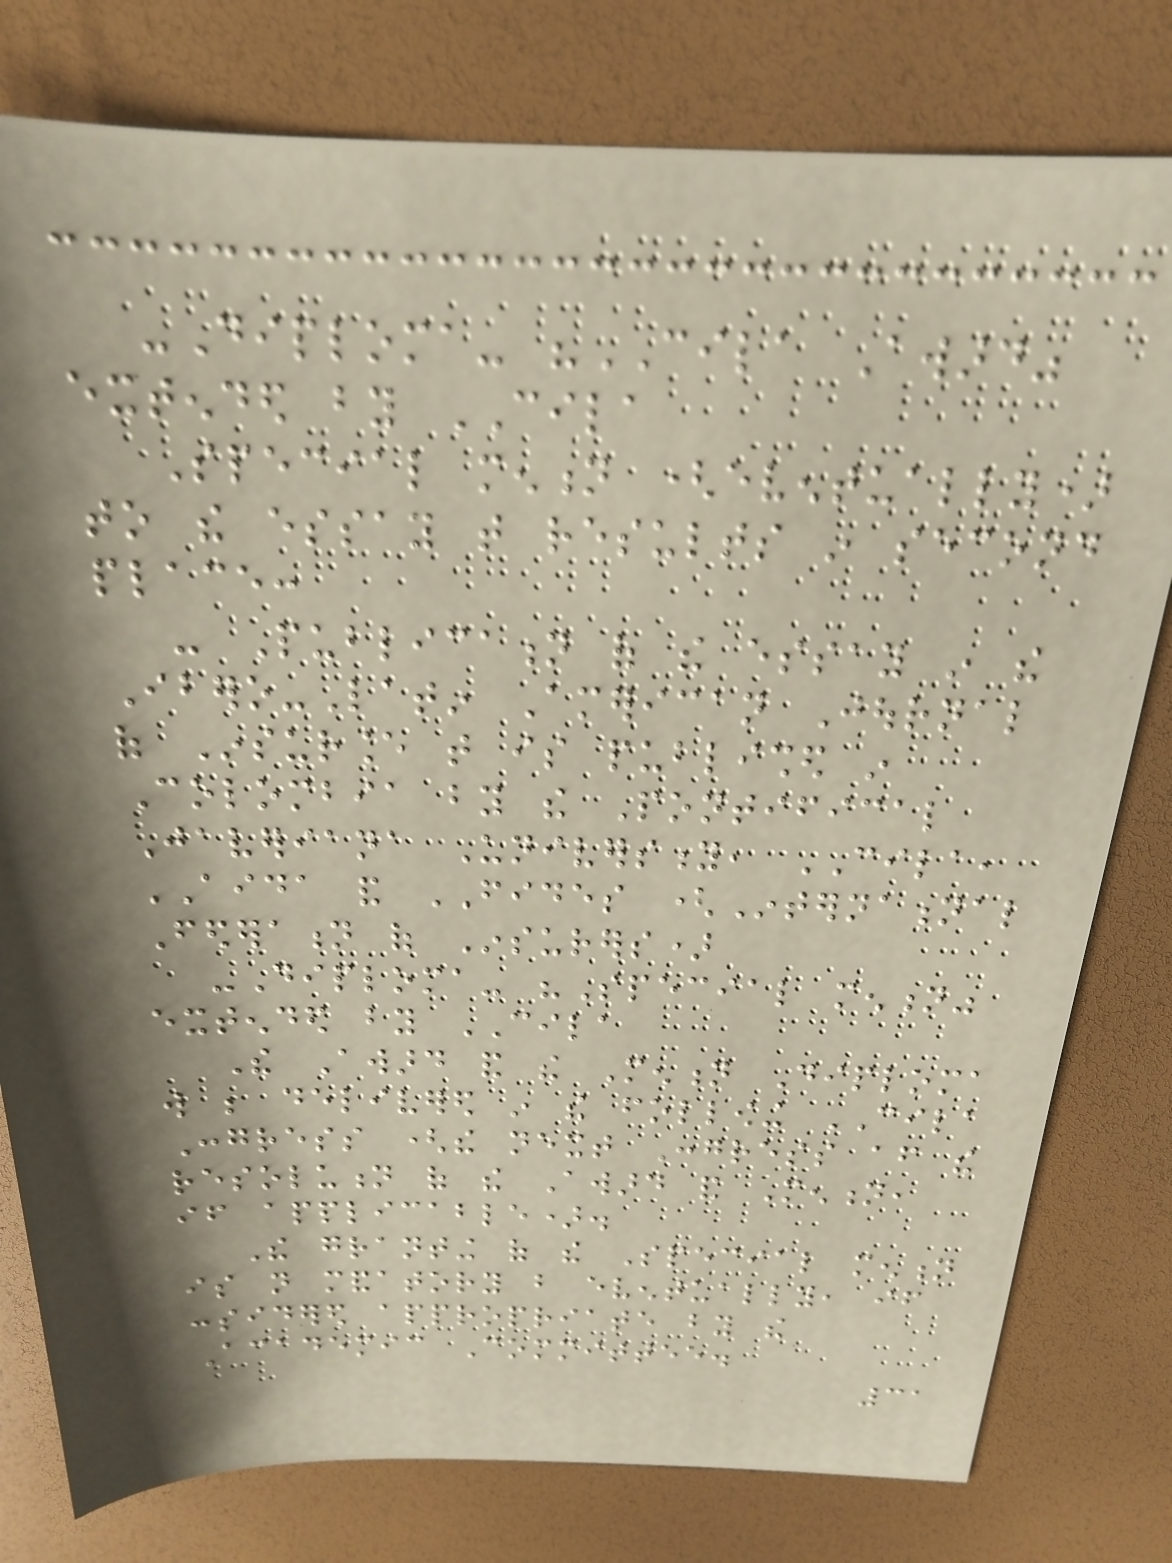-Diploma- "CILA Award"
extended by CILA
Special mention (eventually)
to the essay that results in second
place:
- Publication of the essay in the
Ibero-Latin American Journal
of Insurance that is published in
Colombia by the Pontifical
Javeriana University, CILA,
AIDA and FIDES (International
Federation of Insurers)
-Diploma- "Special mention"
extended by CILA
The Award and the Mention Diploma
will be delivered in the following CILA
Congress (the next Congress after the
resolution of the Award and Mention,
if applicable).
The granting of the Special mention
is not mandatory but eventually, if
considered appropriate by the
Academic Committee.
31
